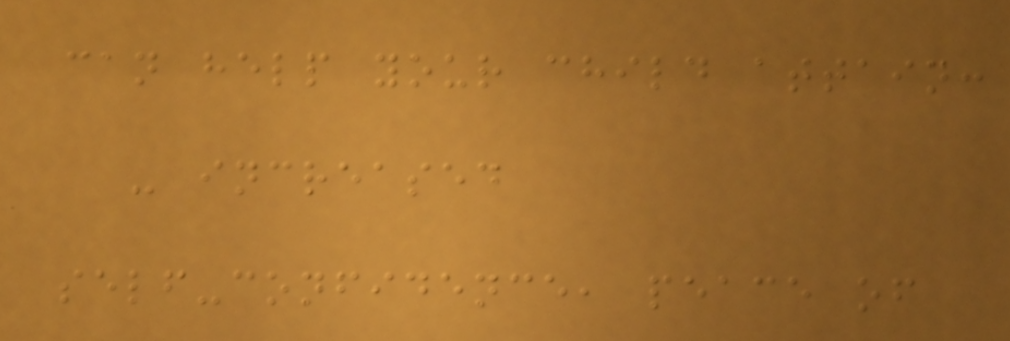can help your child attain:
- increased
self-confidence, peace of
